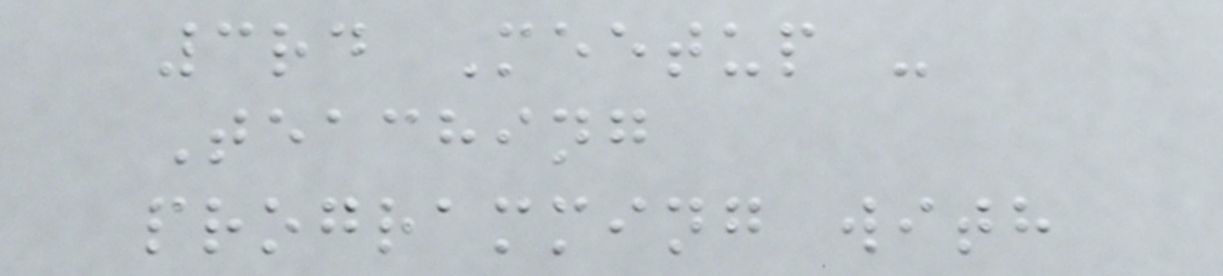3rd Meetup -
Teaching
programming with
